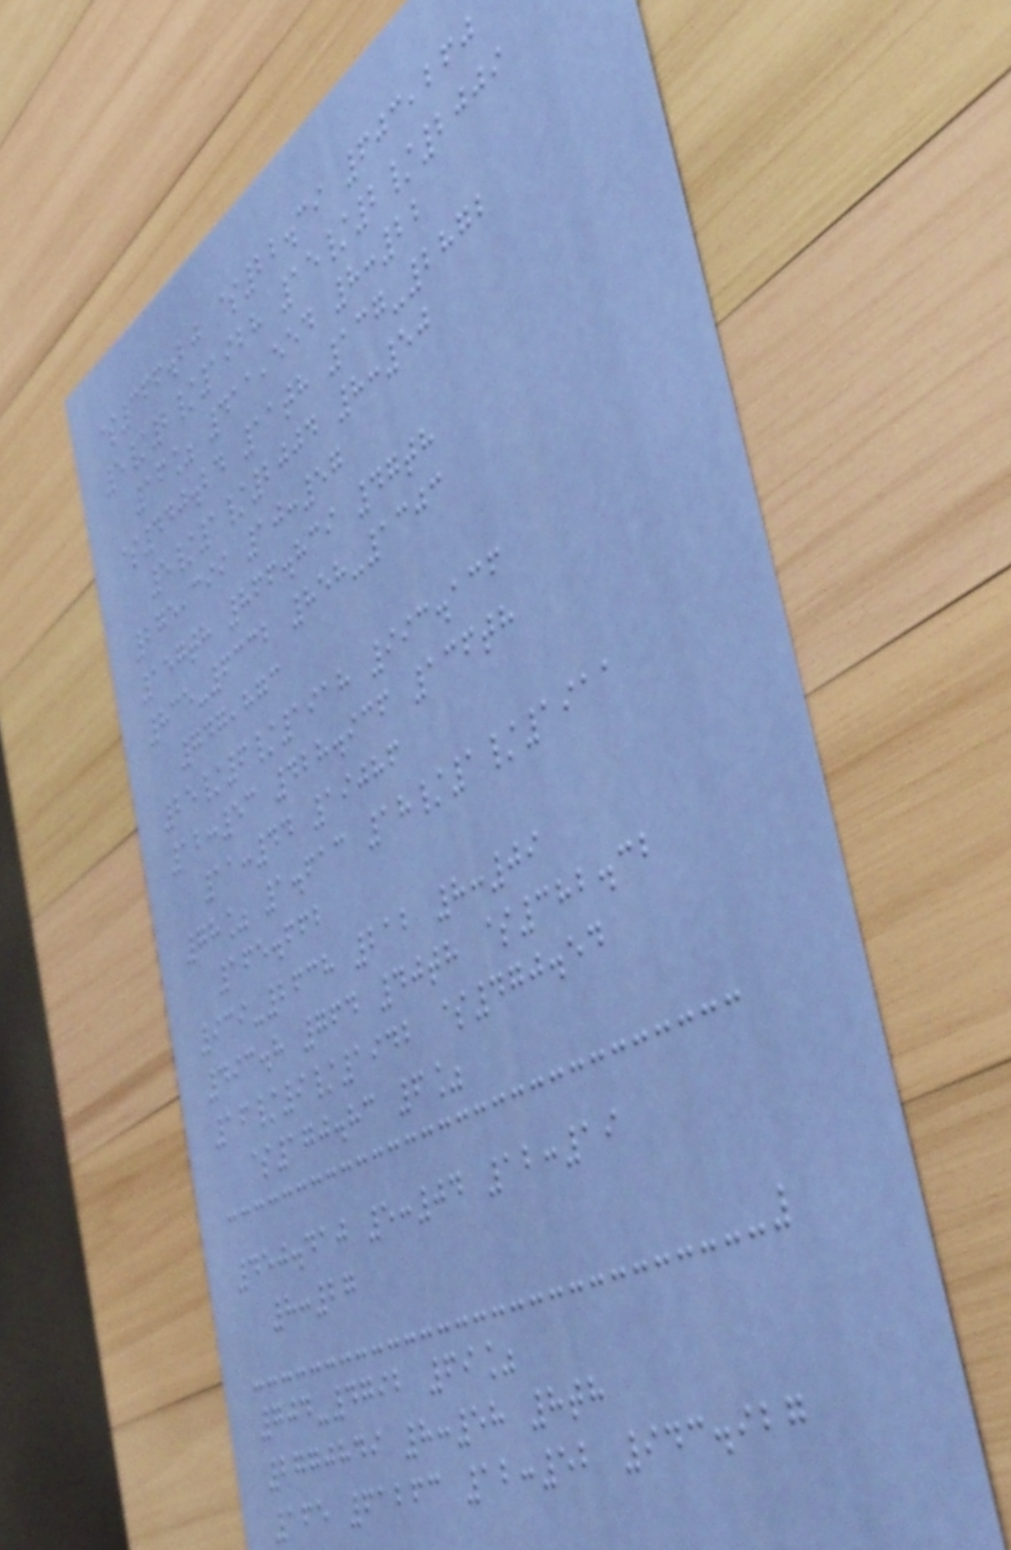$366.20 $22.39 603,260
5/2/1928 15/2/2009
16% 411,554 8:22
$440.24 11th 137-2872
5/1/2004 8:50
275,399 10:57
157th 866.839 47th
835-6332 858-1303
747,873
25/6/1918 993.136
12:53 428.936 136th
11:44 19086
78% 1.613 18/1/1911
165.662
939-2638 212 8:09
493.8 764 40th $382.32
16/9/1942 $470.54
$170.83 6%
450.410 5:04 12:19
8:27
704-4792 69%
2770849 8:58 8th
165 61263 12:52 943.927
